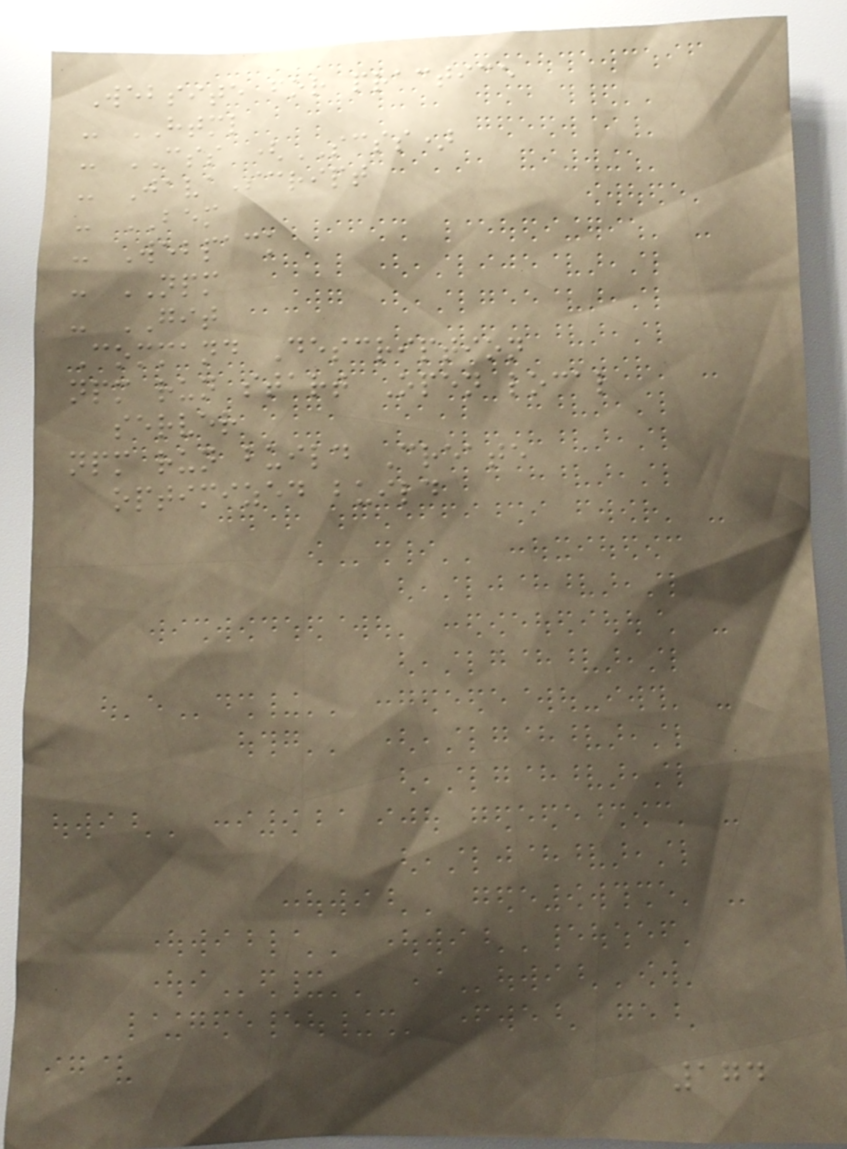Website for practice
- HTML
- CSS (SCSS)
- JavaScript
- BEM
- Webpack
- NPM
- GIT
Command Description
npm run start Open local
server
npm run build Create
optimized build
174
